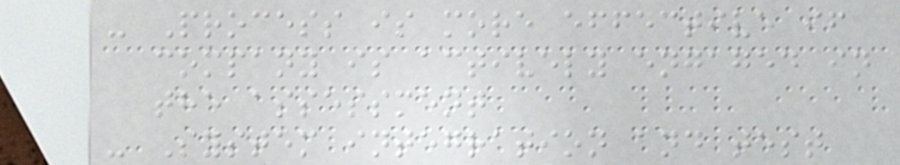- Process is more effective if
company is actively engaged in
the assessment
- System integration and test
